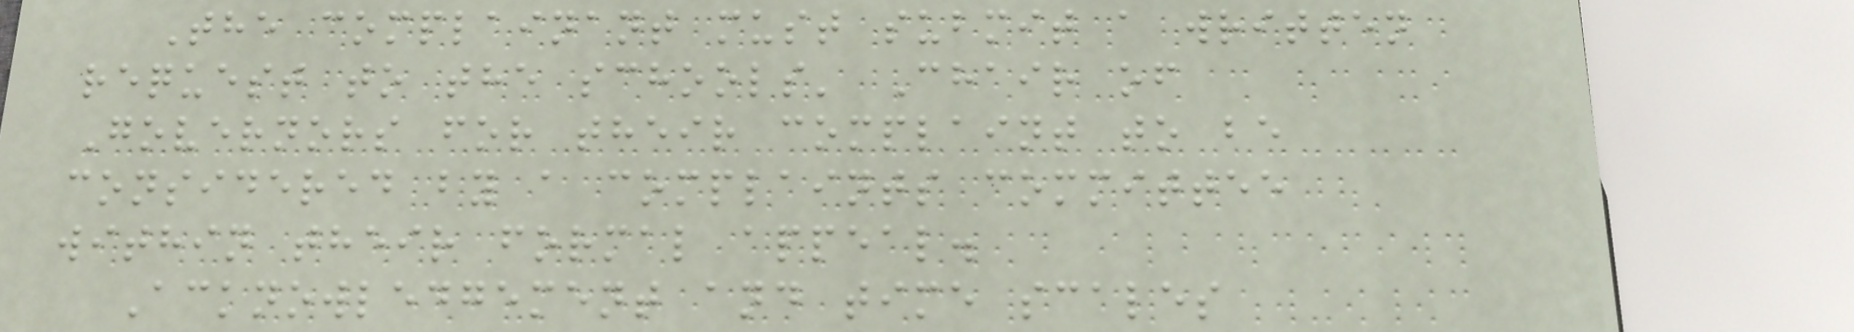The complainant must submit a written
request to the schools' Chair of
Governors for their complaint to be
considered by a complaints committee
within their formal appeal.
Acknowledgement and time scales
